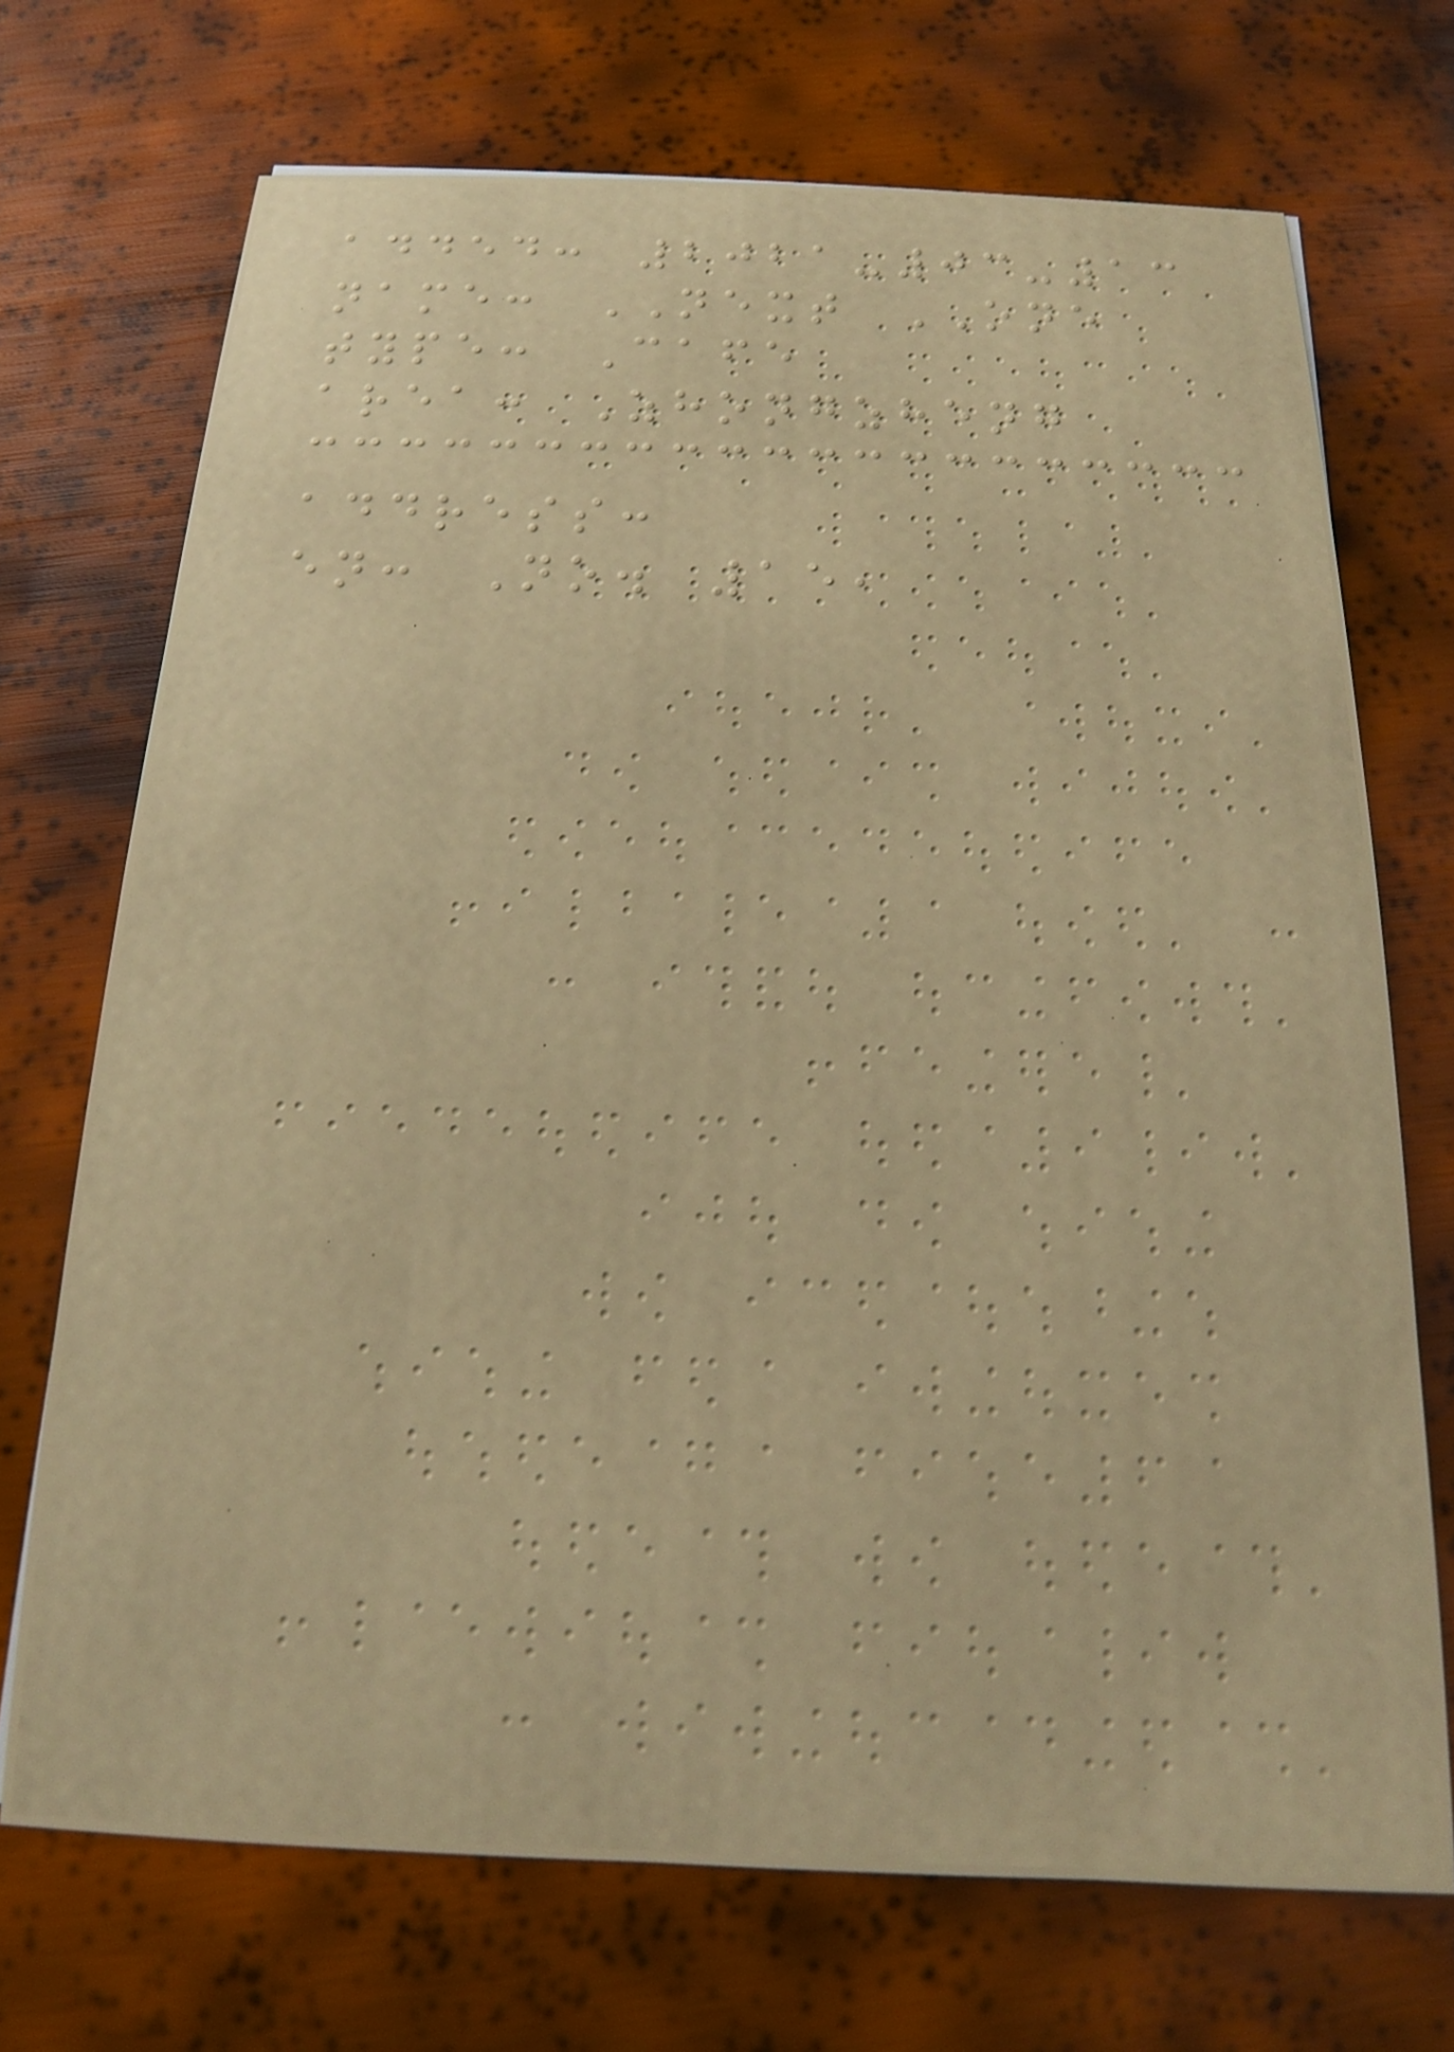added: 2021-03-13
name: NEXT ONE
type: Cafe
area: Zhongzheng
address:
en: No. 15,
